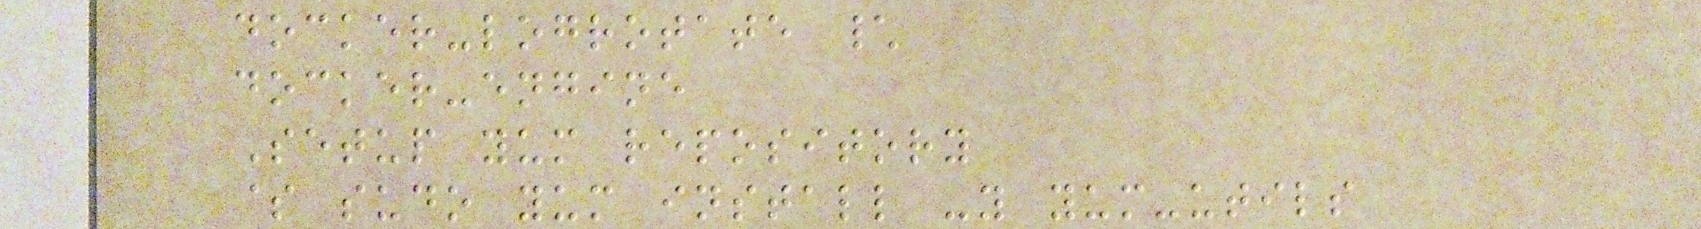docker-logrotate \
docker-engine
Setup yum repository
$ sudo yum install -y yum-utils
